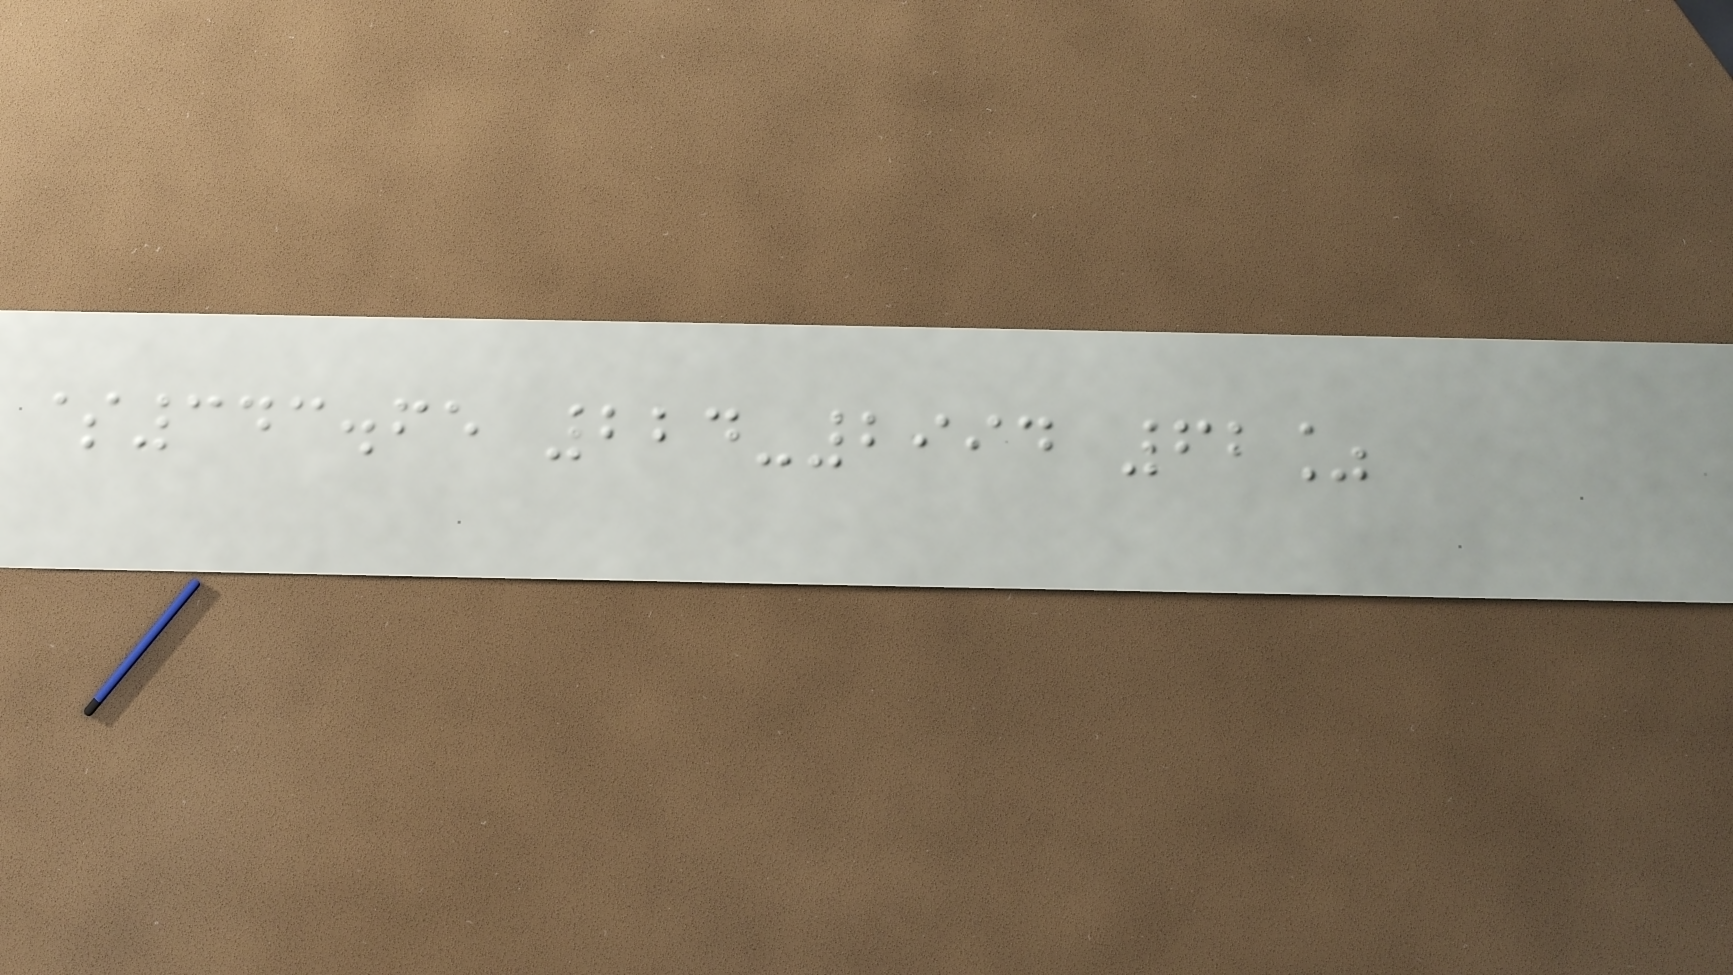$343.65 224-2994 62%
